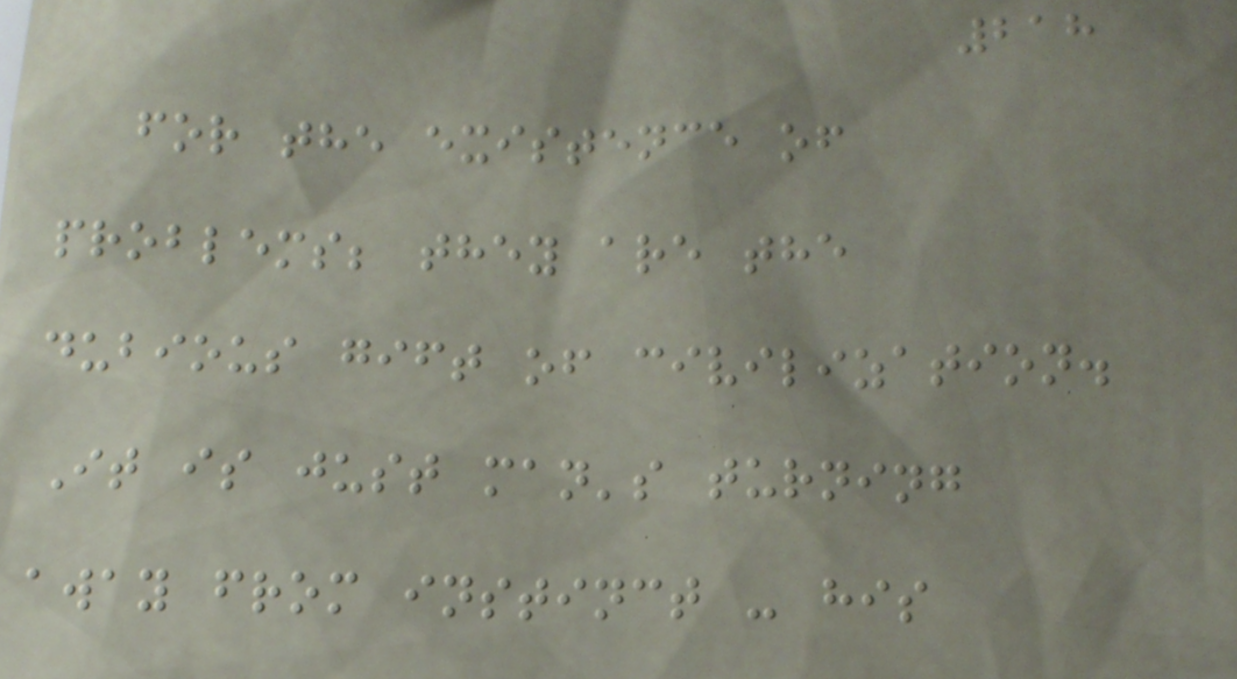218
for the existence of
problems; they are the
dubious gift of civilization.
It is just man's turning
away from instinct - his
